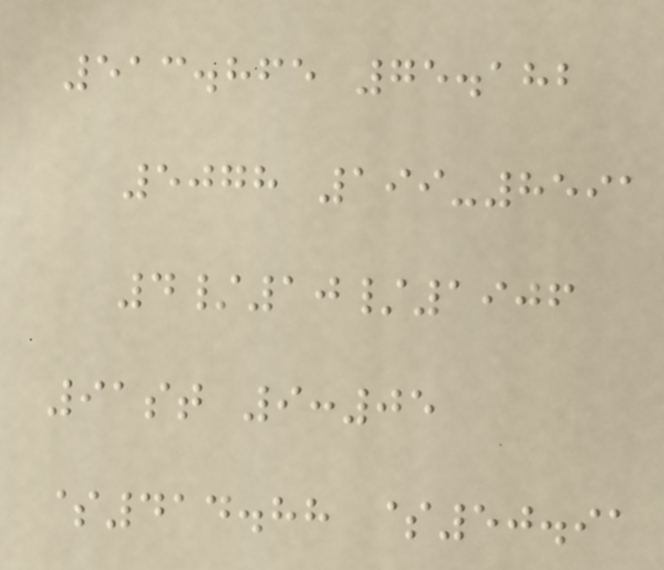513.865 75.182
5078 199-8591
4/10/1906
91st 9:05
$414.88 $50.91
